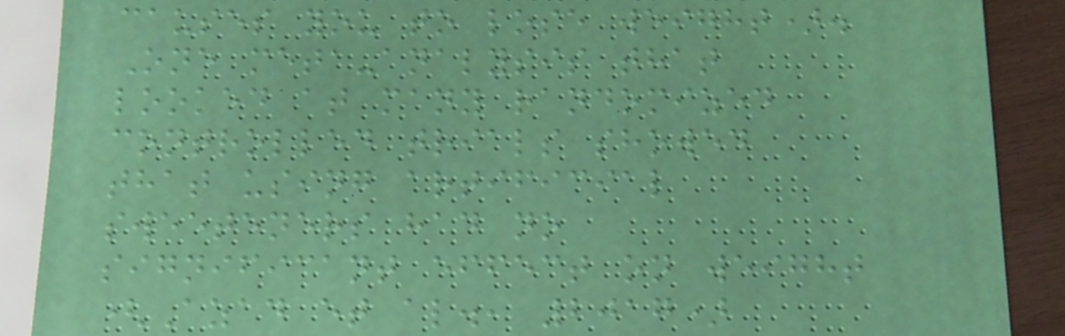causes you to lose weight).
One meta-analysis that
looked at many randomized
controlled trials showed
that using artificial
sweeteners had no
significant effect on weight
(Azad et al., 2017)
